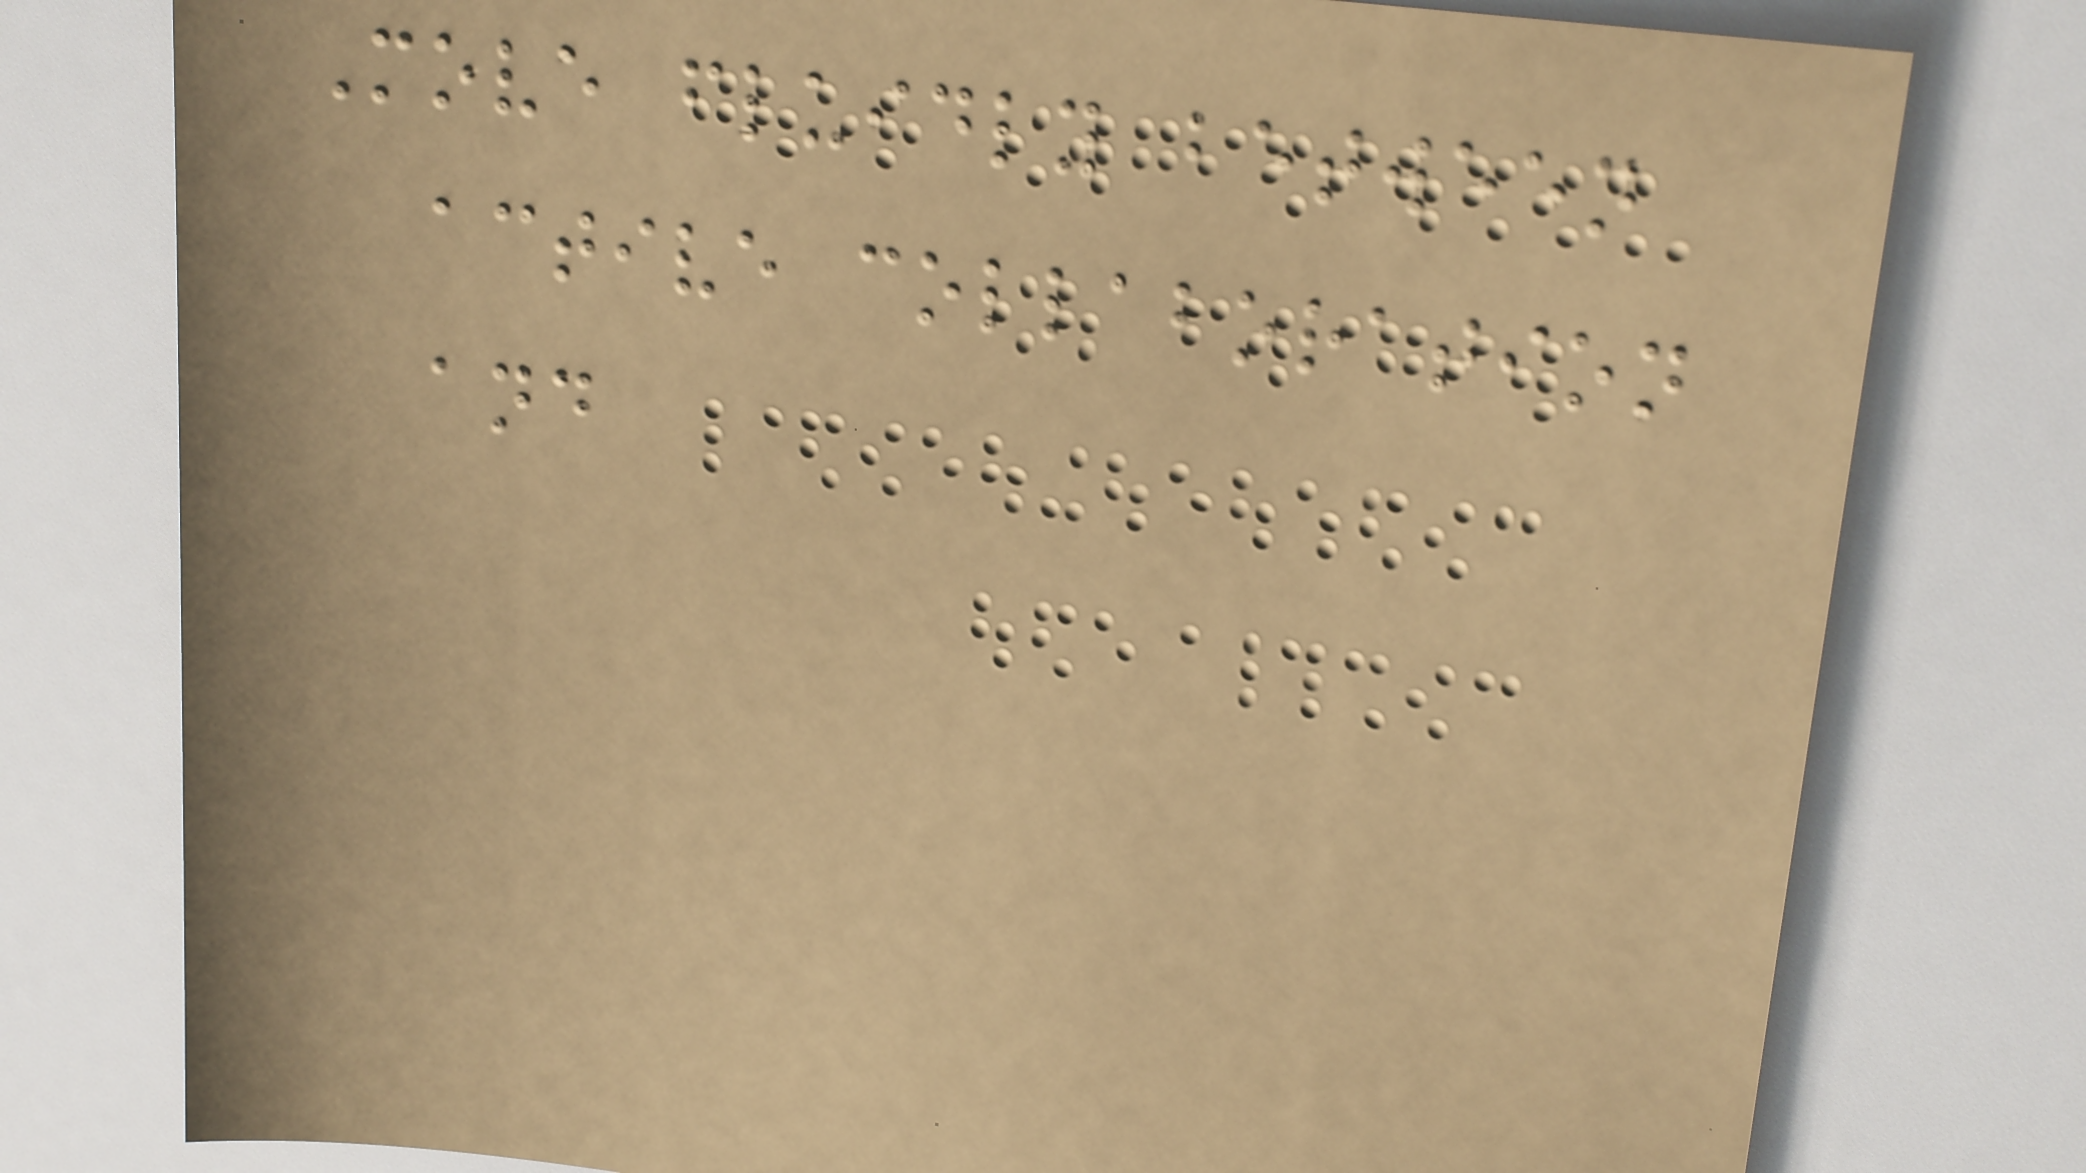Move fluidly between
active collaboration
and
